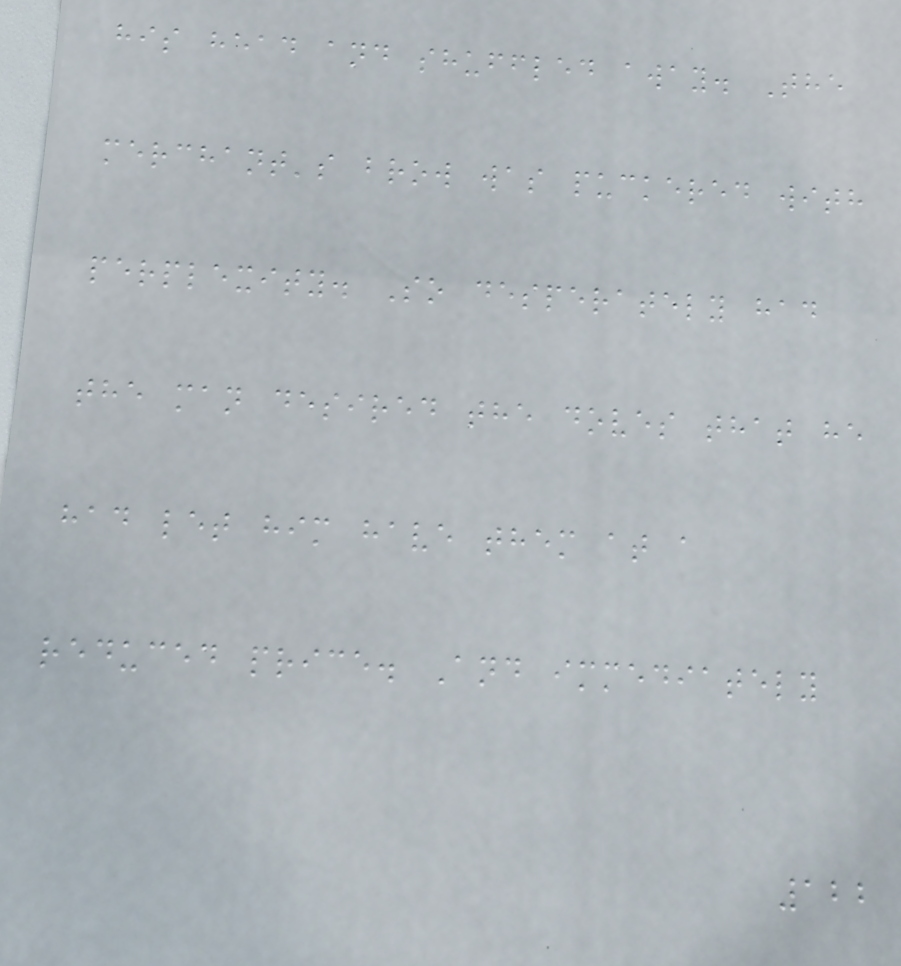his head and shuffled away. The
merchant's brow was puckered with
perplexity. So desperately had
the man desired the doves that he
had let him have them at a
reduced price. And immediately
122
